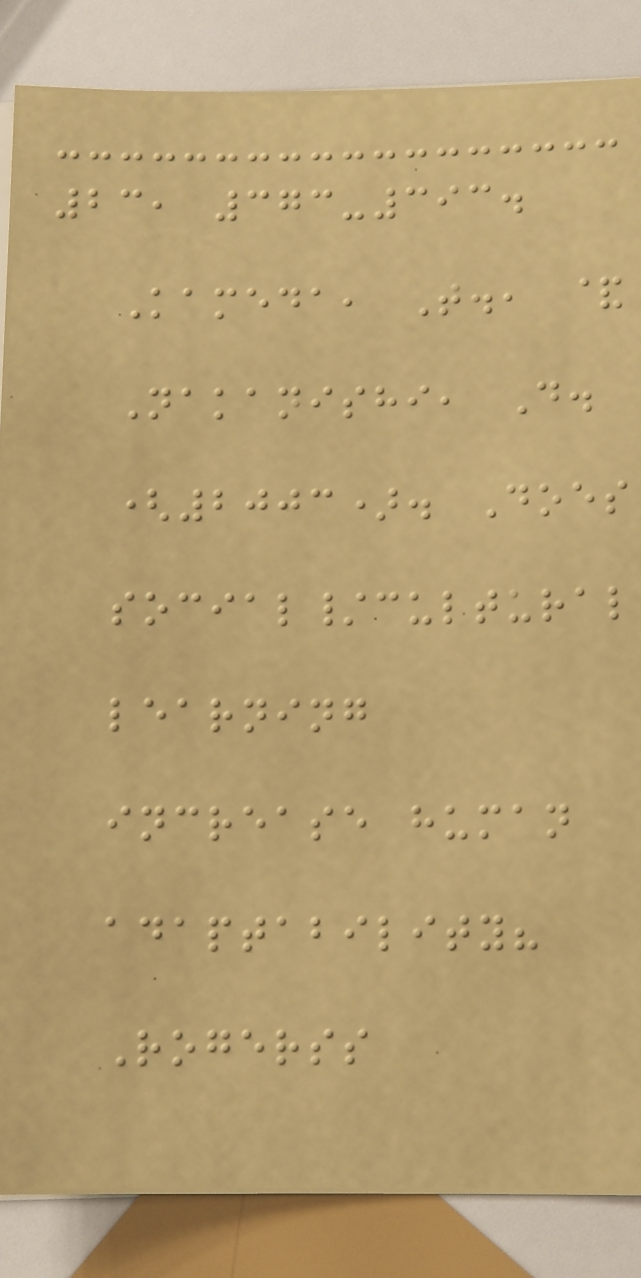23, 373-393.
Kameda, T., &
Nakanishi, D.
(2003). Does
social/cultural
learning
increase human
adaptability?
Rogerss
